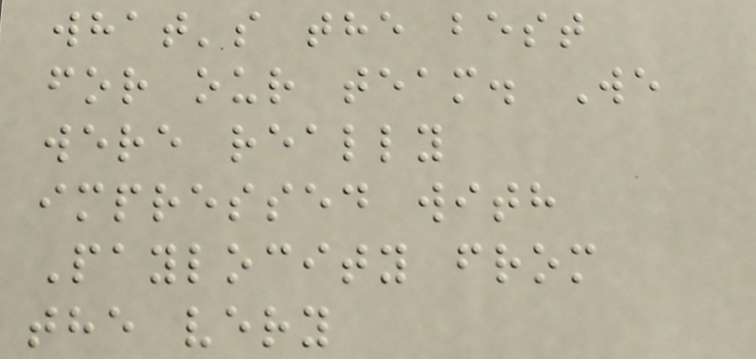what's the best
for our team. We
were really
impressed with
Paylocity from
the very
